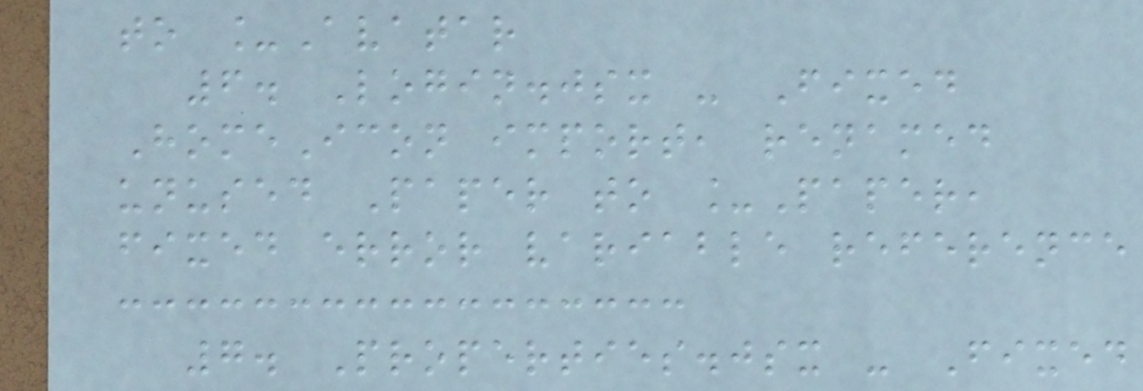to _Avatar
6. Login.jsx - Fixed
HomeIcon import, renamed
unused Paper to _Paper,
fixed error variable reference
7. Properties.jsx - Fixed
